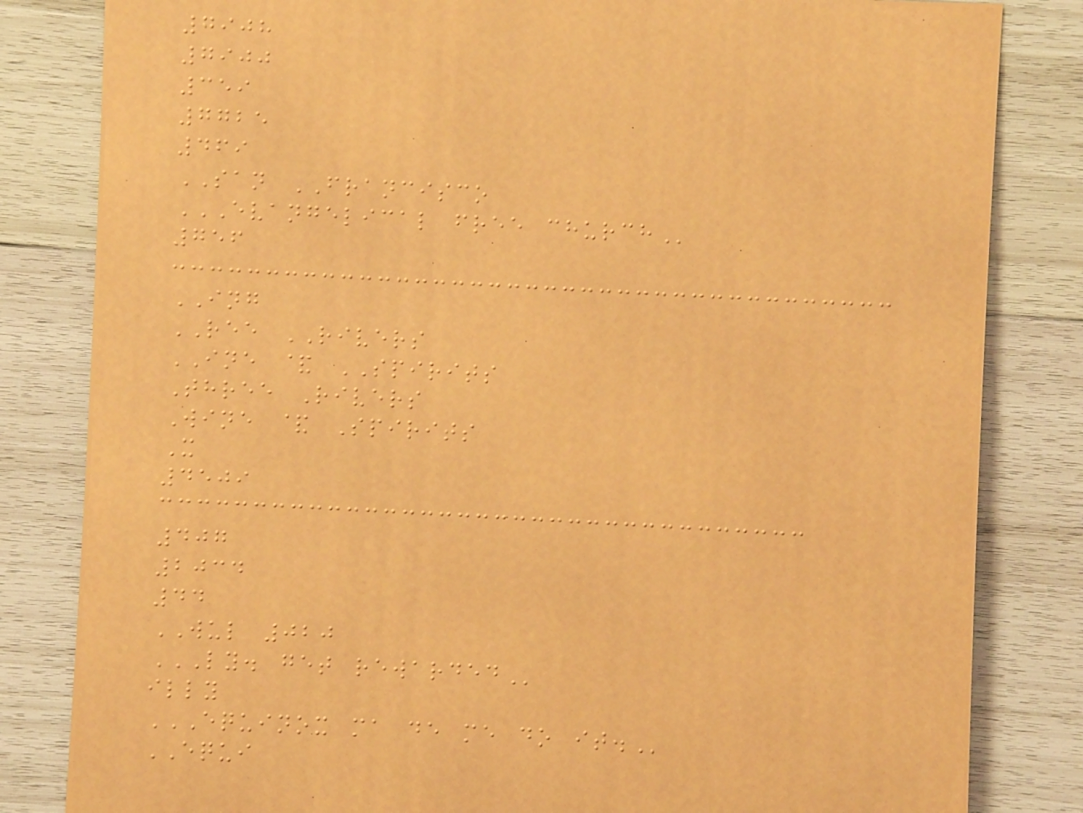7908
7900
359
7725
469
SAN FRANCISCO
EVANGELICAL FREE CHURCH
756
ING
REE RIVERS
INE & SPIRITS
Three Rivers
Wine & Spirits
X
4509
407
2034
44
WUL 020
LY. GET REWARDED
illy
EQUINOX MA DE ME DO IT.
EQUI
